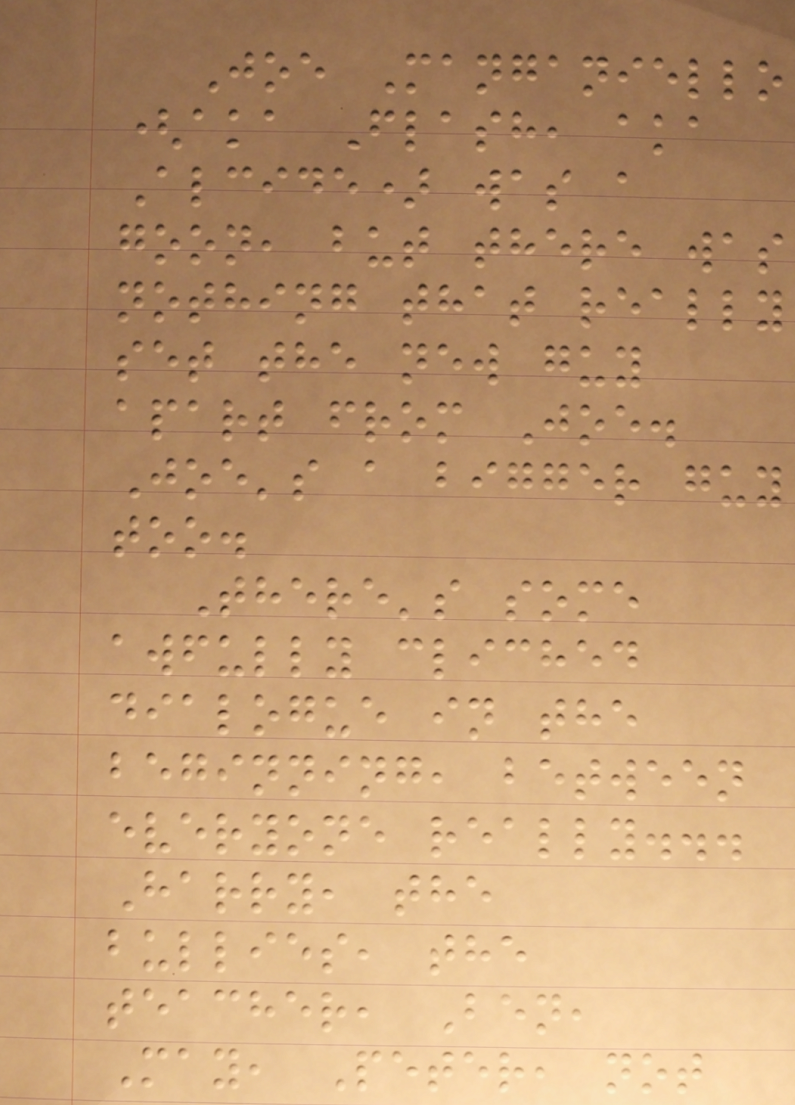Joe Manganiello
(aka Flash, aka
Alcide) was a
goon, but there was
nothing that really
set the new guy
apart from Joe.
Joe's a bigger guy
too.
There's some
awfully cliched
dialogue in the
beginning, between
everyone really...
Harry, the
bullies, the
teacher, Ben,
May, Peter, not
